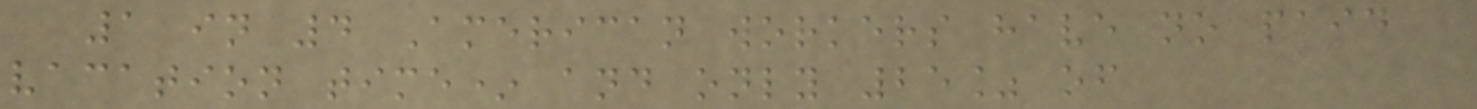1 in 4 American workers have no paid
vacation time* and only 25% of
